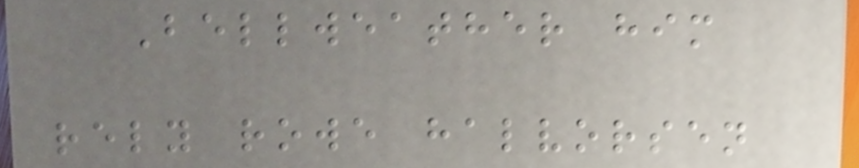Bellweather him
rely rowe halvorsen
